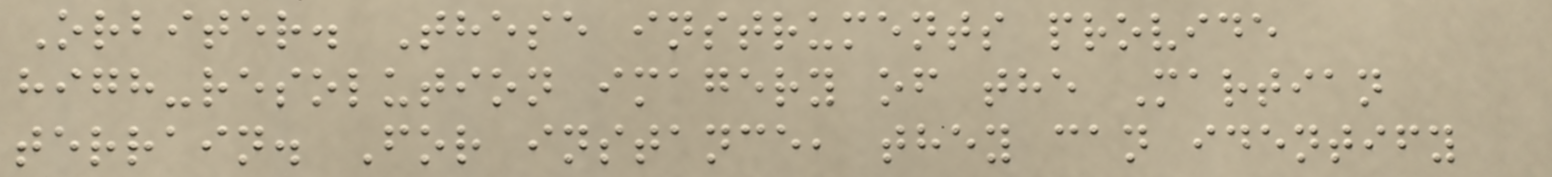Orbiter. These instruments provide
high-resolution imagery of the Martian
terrain. For instance, they can identify
